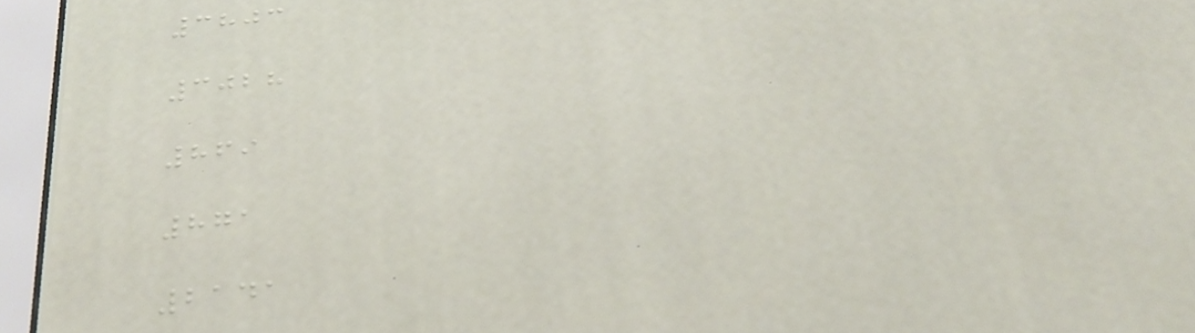3803
3028
869
871
2141
